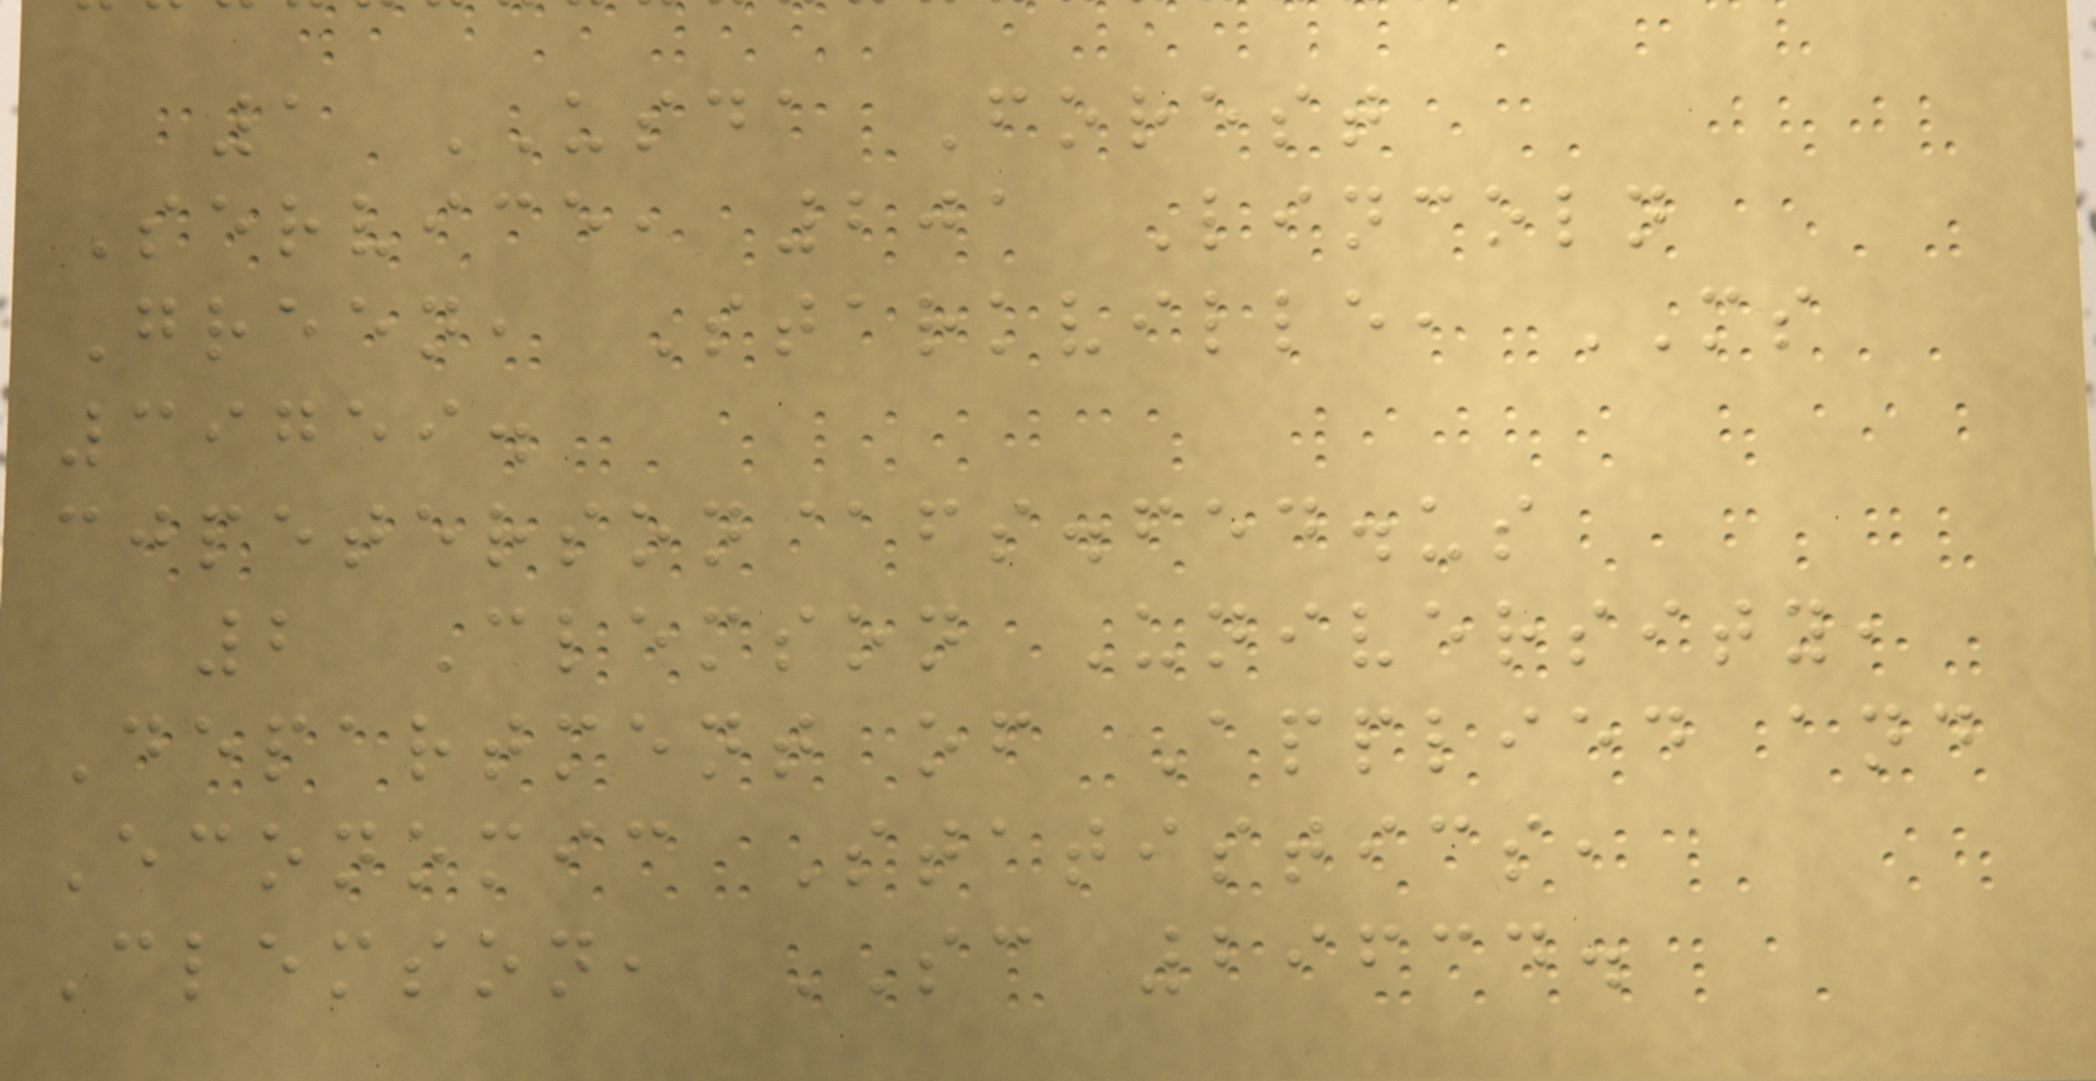1 USDA Forest
Service, 201 Lincoln
Green, Starkville, MS
39759.
cjpeterson@fs.fed.us
2 Clemson University,
Department of Applied and
Economic Statistics,
Clemson, SC 29634.
